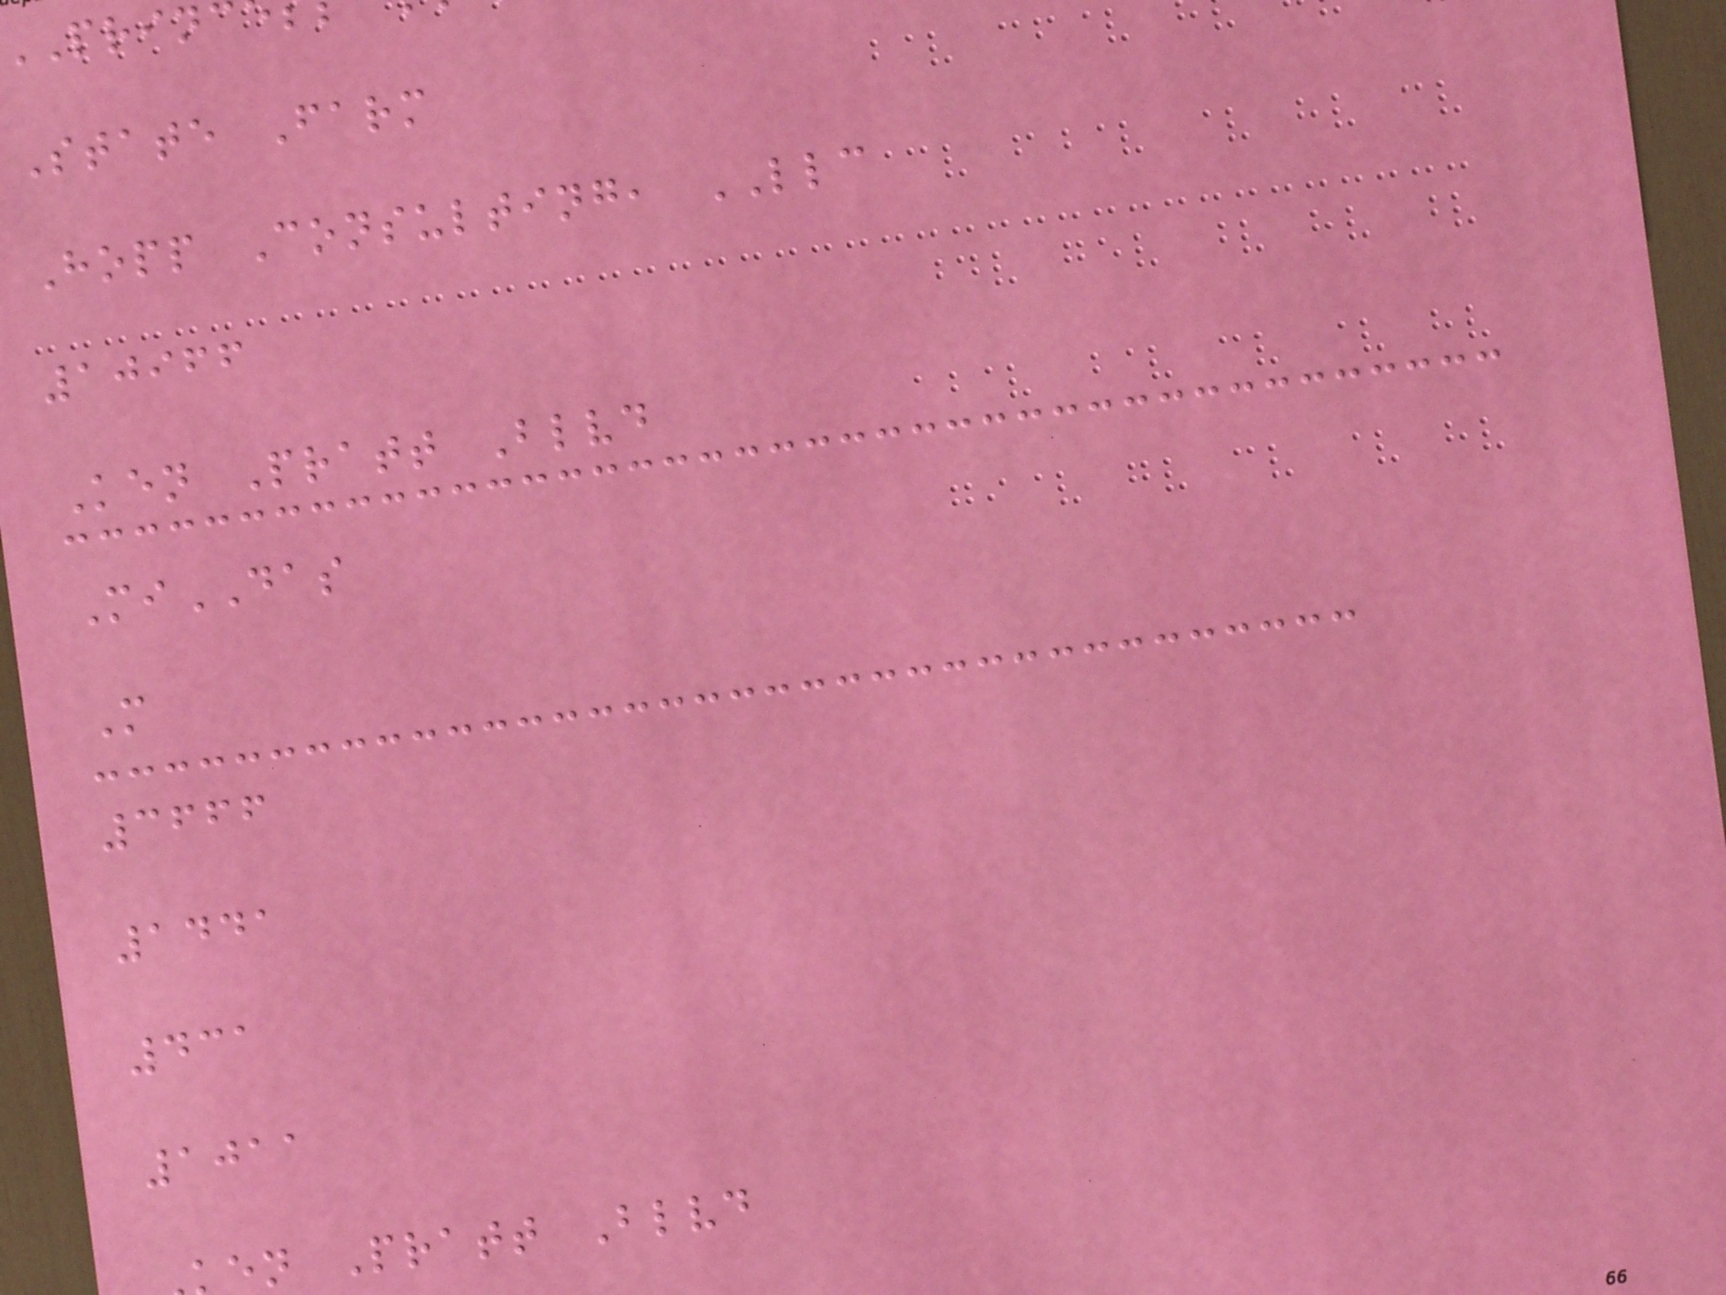State Farm
Hopp Consulting, LLC
10966
Ken Pratt Blvd
MiDAS
M
3666
1441
431
1011
en Pratt Blvd
